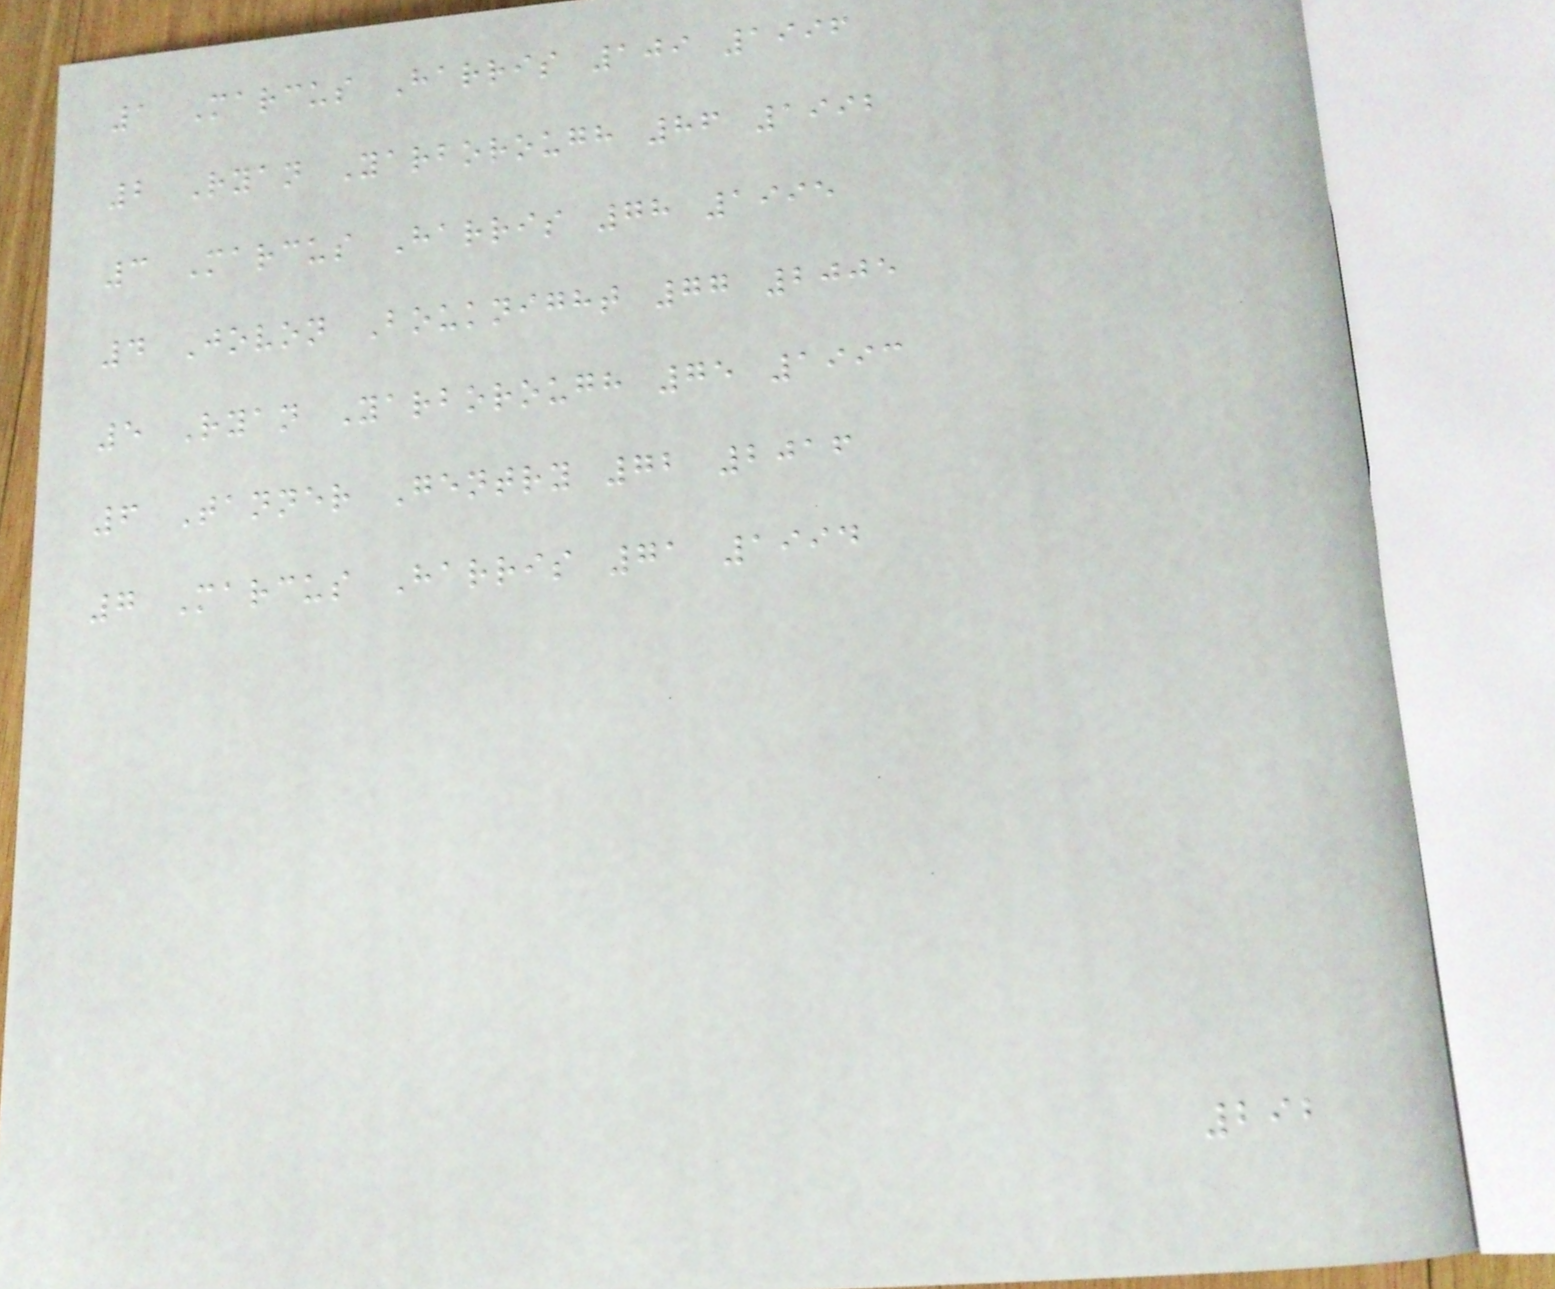1 Marcus Harris 109 1996
2 Ryan Yarborough 86 1992
3 Marcus Harris 78 1995
4 Jovon Bouknight 77 2005
5 Ryan Yarborough 75 1993
6 Tanner Gentry 72 2016
7 Marcus Harris 71 1994
292
